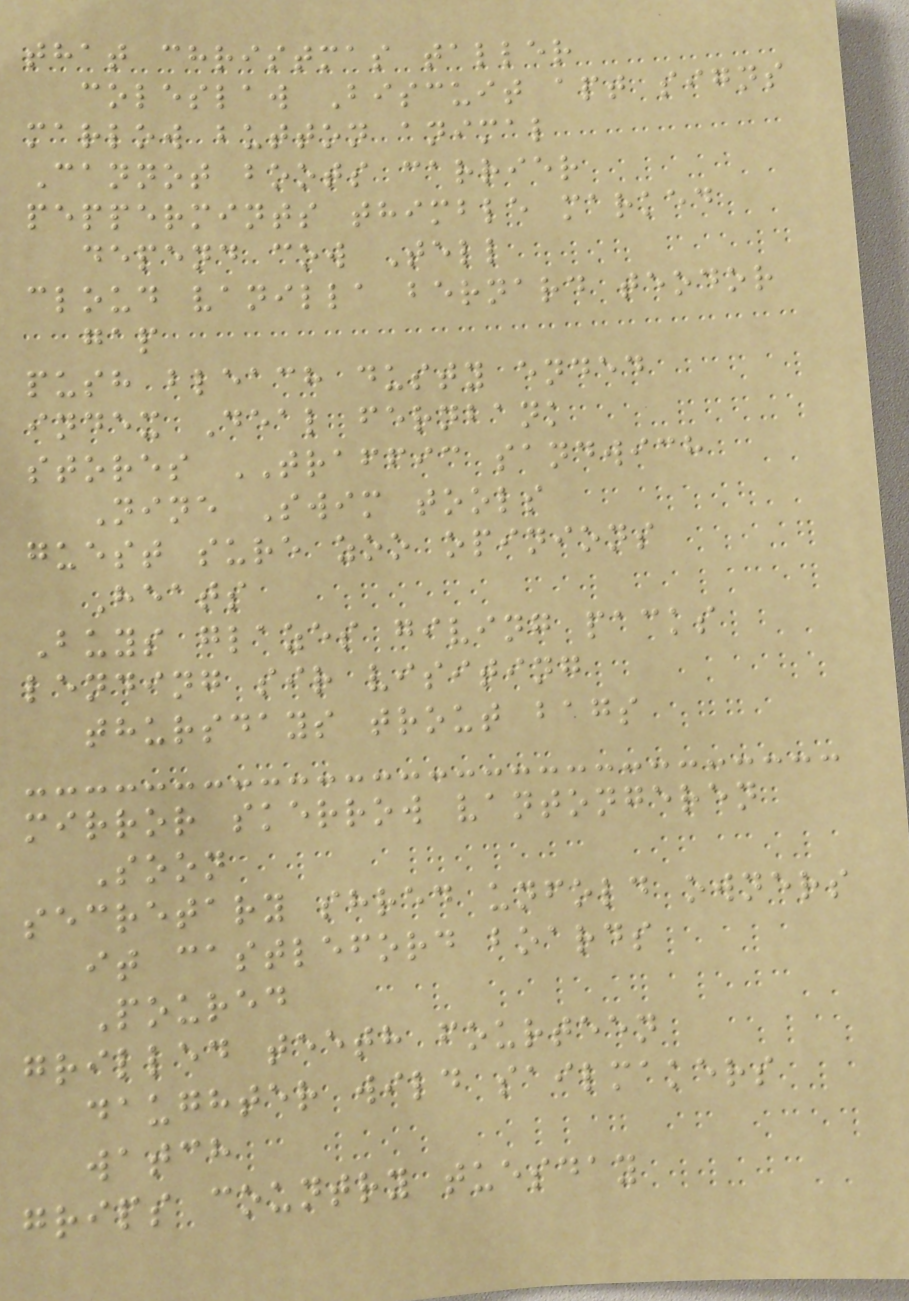that christmas taller
coleslaw Biscuit apt signs
marlow button animal
Cannot boots carrier
peppermints thimble marked
depend cow Tell
cloud vanilla bernard teodor
gap
push bleach dusty ended
index Deal fernbank
stores TRAFFIC sandwich
Nine Swim tools
guest sure zoo opinions
Heats
Buys glazes giving packs
lending sir visiting
thursdays trout bags
mirror skerrow vantongeren
Soon
secretary shred unfold owners
it castleford boards
Poured
grilled teeth fourteen
daughter wild sailmakers
watch
grips country tuesday
